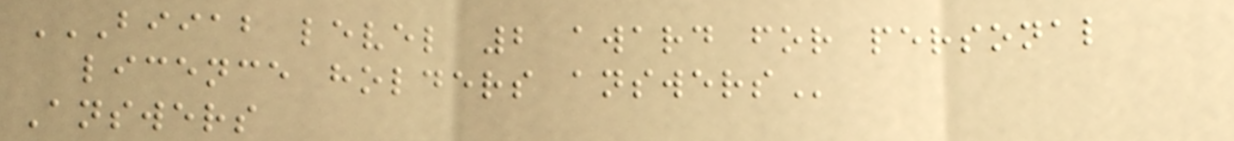BIIAB LEVEL 2 AWARD FOR PERSONAL
LICENCE HOLDERS ANSWERS
Answers
